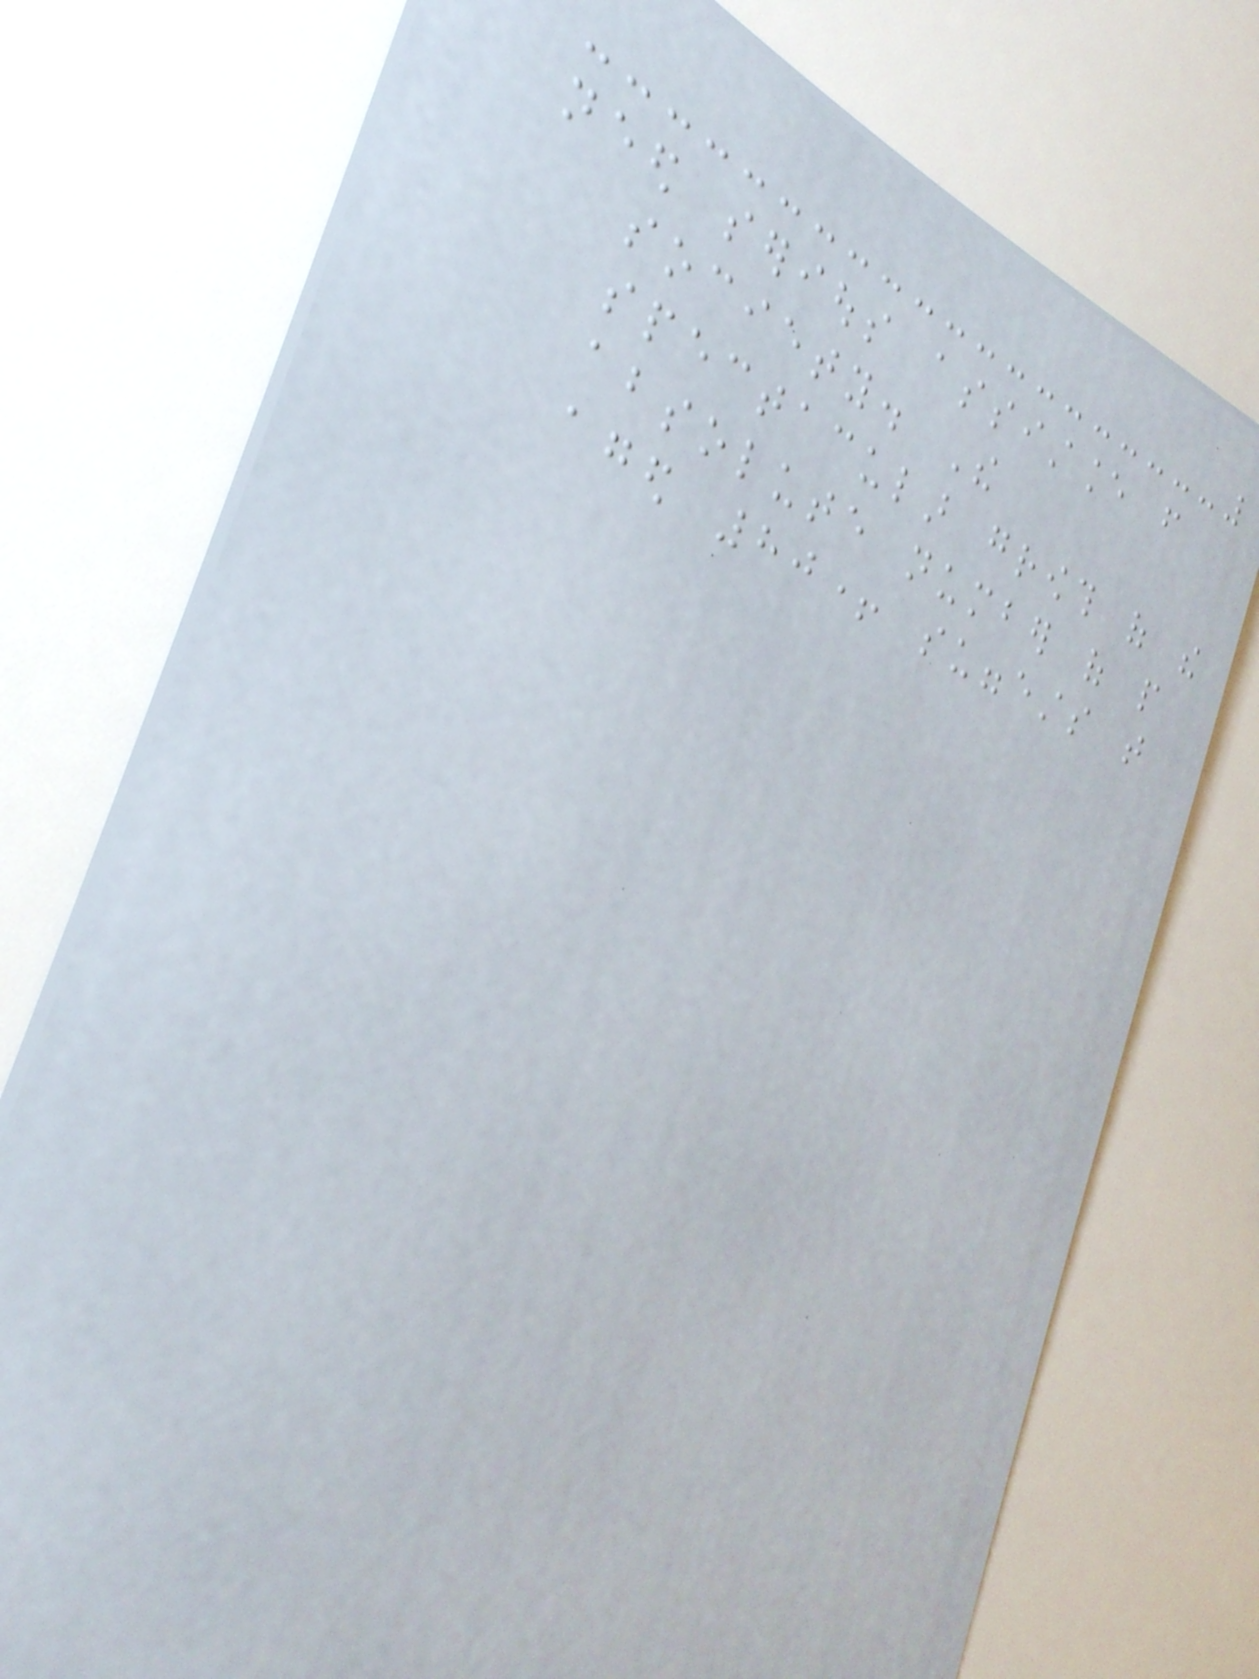need serious assistance from
society. The
spectacular growth of the
absolute number of people
aged 80+ suggests that
